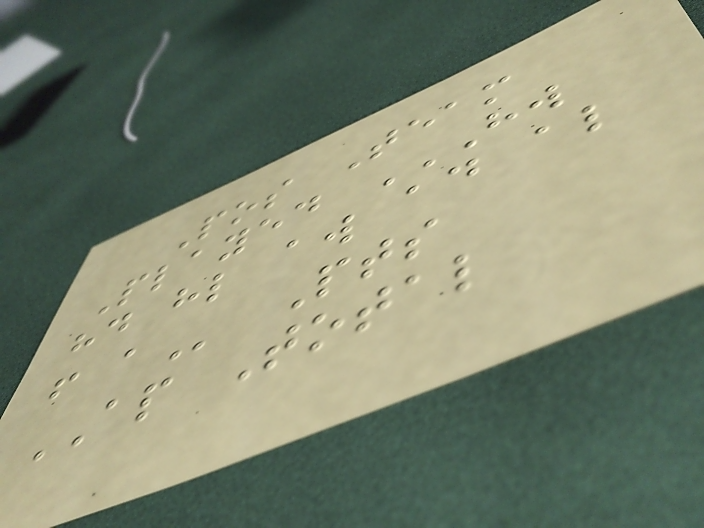Pos Team
Played HW
HD HL AW AD AL
F A Pts
AP Total
